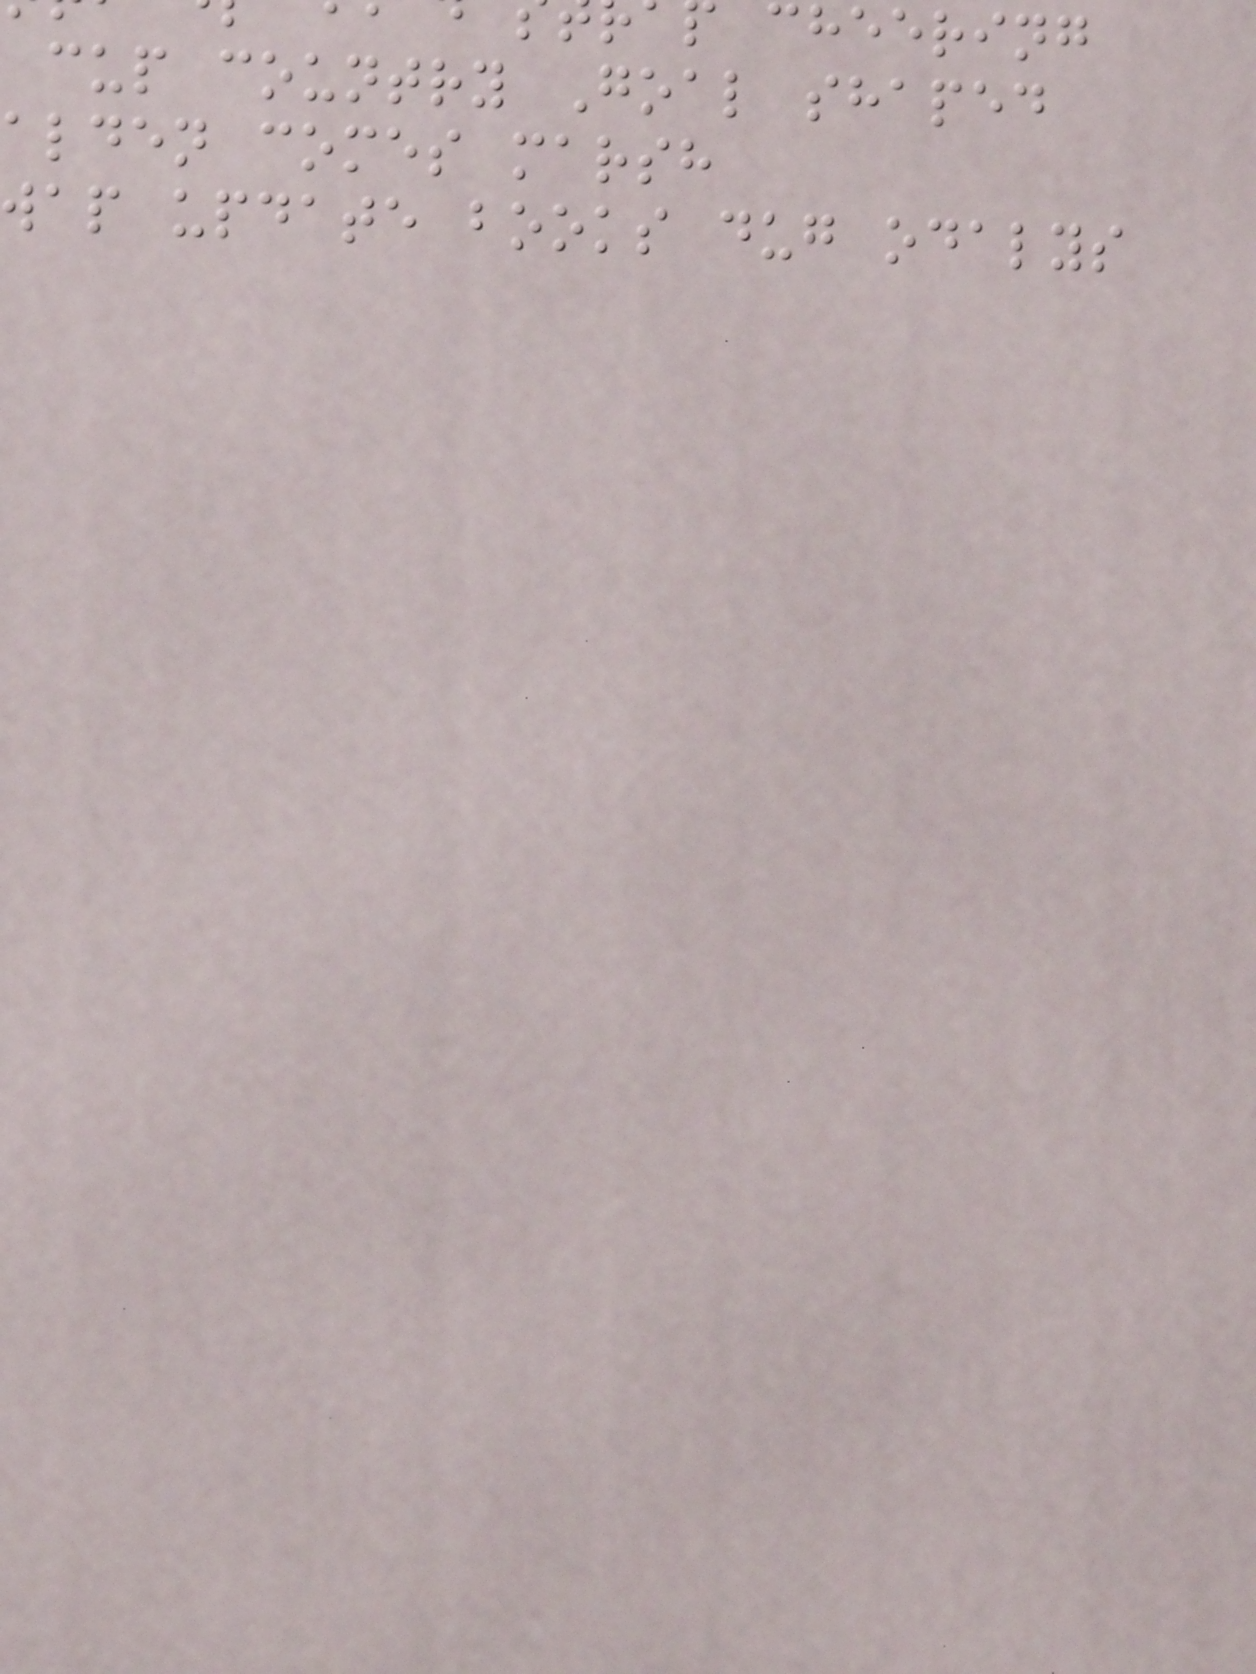cheering
cup country Goal shaped
alden comes marsh
wap update books dug odalys
